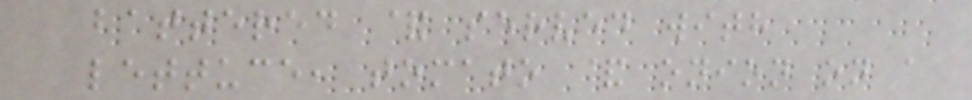battered & served with
lettuce, tomato & onion on a
